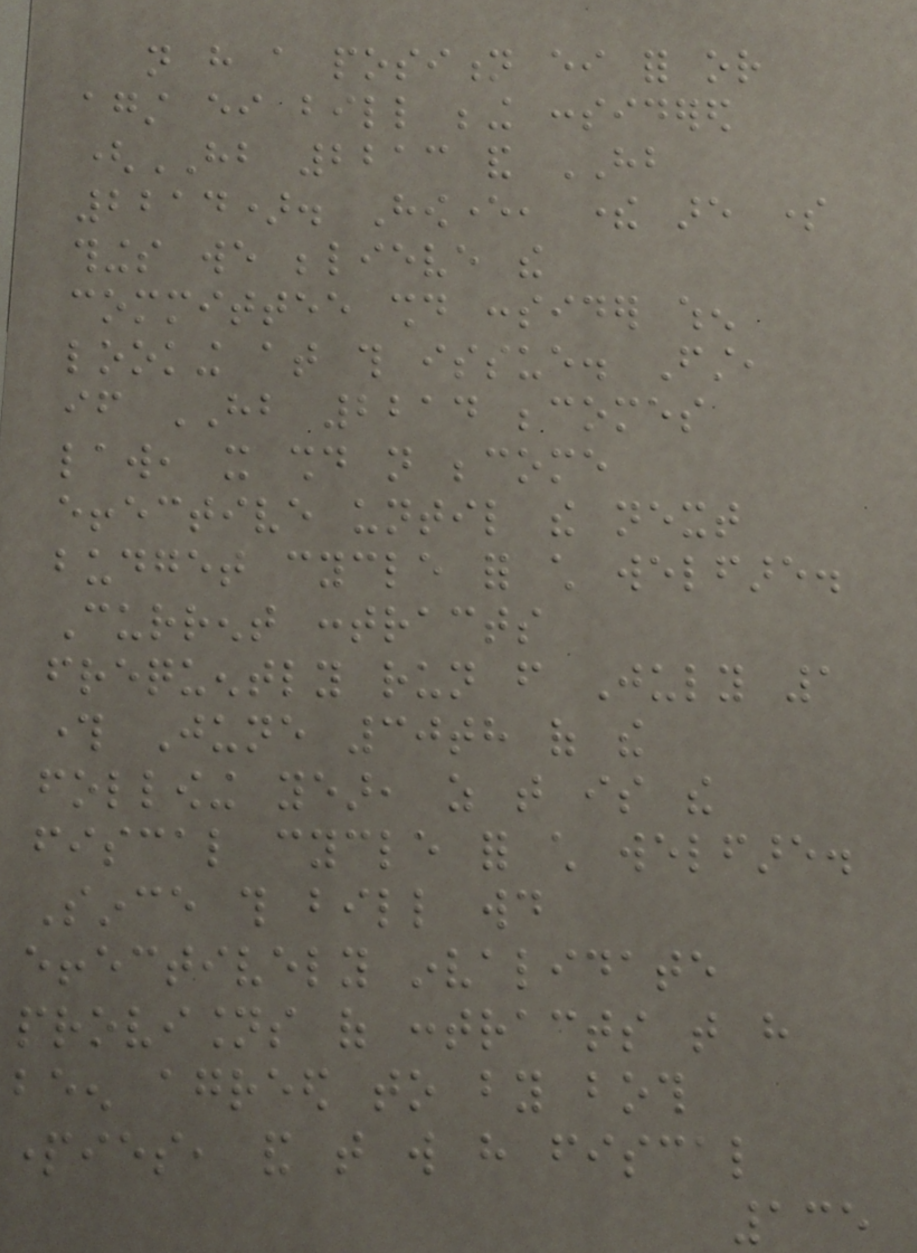not have a position either for or
against either bill being considered
(HB 2213 and HB
2214). However, there are some
things we believe the
committee should consider when
looking at this issue. First,
if HB 2214 becomes
law, it should not become
effective until the next
budget cycle for child welfare.
Current contracts
frequently run from July 1
through June 30th of the
following year, as that is the
fiscal cycle for child welfare.
Since this bill would
effectively invalidate
provisions of contracts that have
been agreed to by both
parties, and that will have fiscal
135
